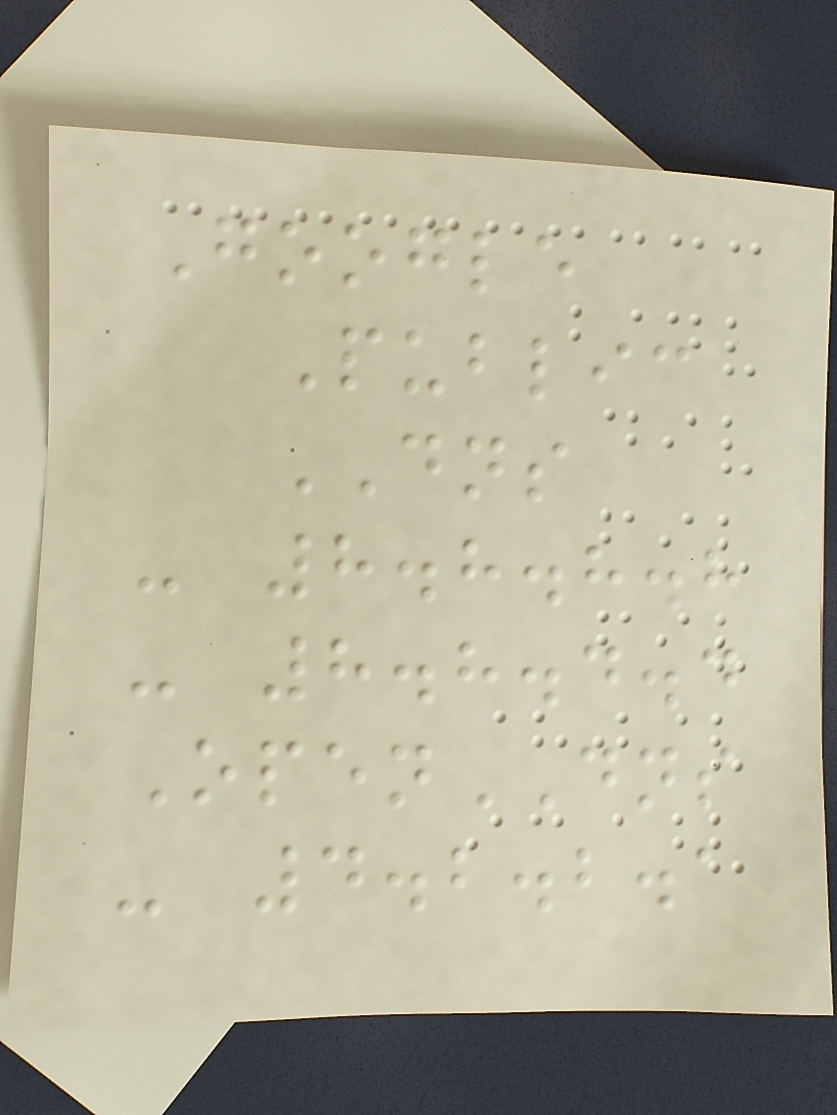Google
Public
DNS
- 8.8.8.8
- 8.8.4.4
OpenDNS
- 4.2.2.1
